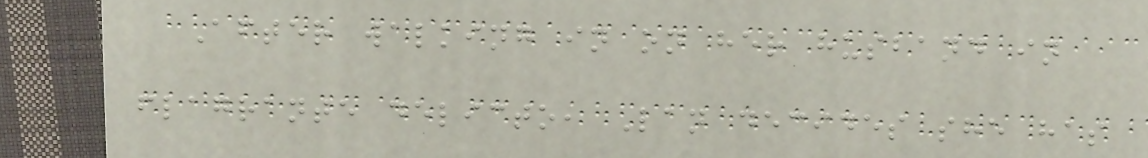After walking in on her husband in
flagrante delicto, Lan decides she has
